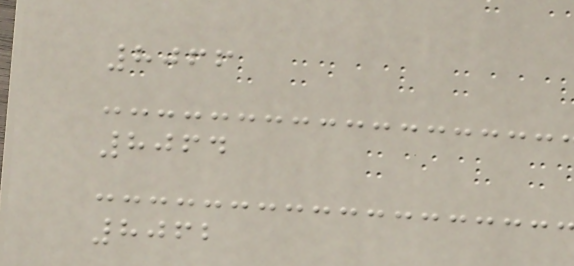8066
8064
8062
